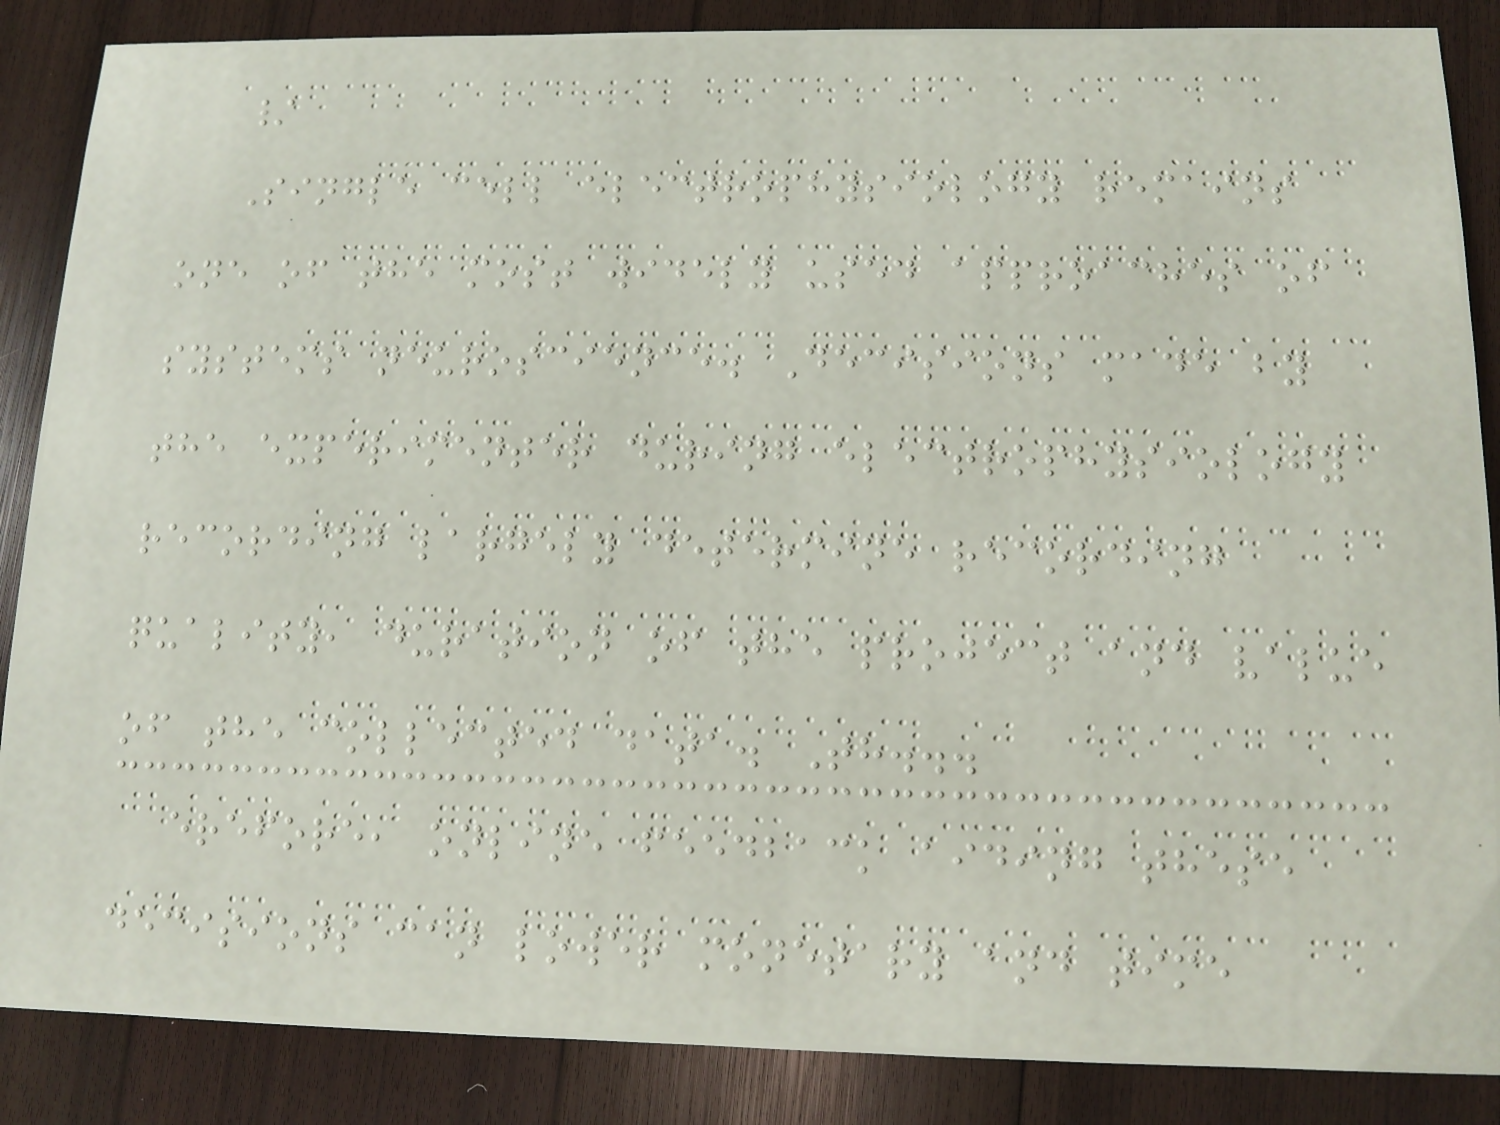/
Single cell electrophysiology remains
one of the most widely used approaches of
systems neuroscience. Decisions made by
the experimenter during electrophysiology
recording largely determine recording
quality, duration of the project and value
of the collected data. Th...
erefore, online feedback aiding these
decisions can lower monetary and time
